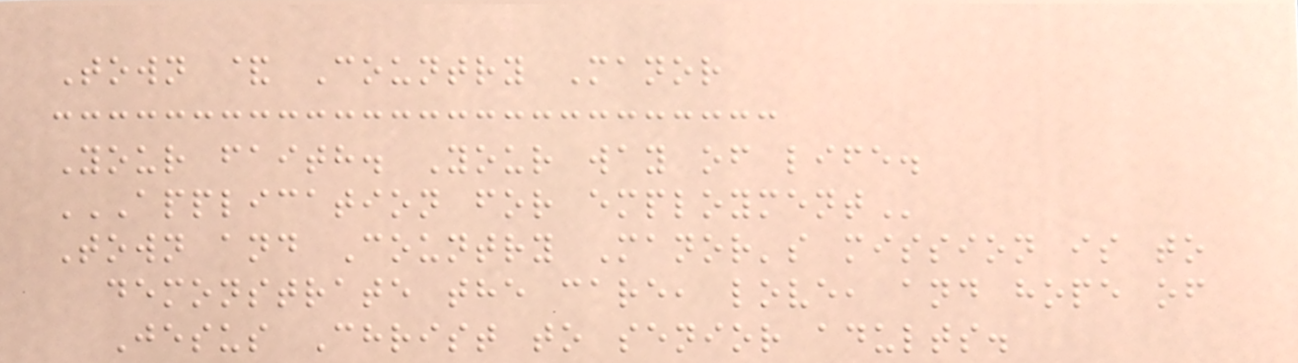Town & Country Manor
Your faith. Your way of life.
APPLICATION FOR EMPLOYMENT
Town and Country Manor's mission is to
demonstrate the care, love, and hope of
Jesus Christ to senior adults.
